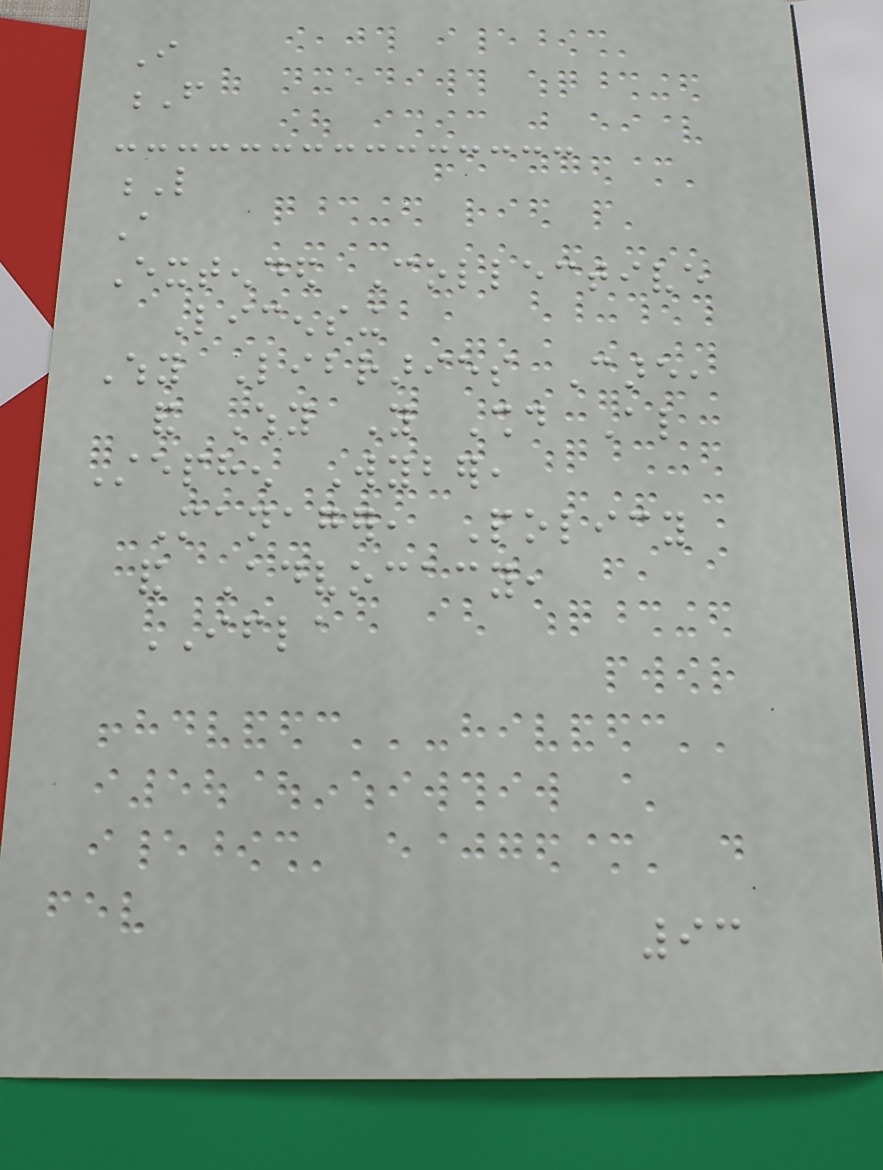I
F
L
A
Extended Collective
Licensing
Why Libraries Care,
and Why You Should Also
Stephen Wyber,
Manager, Policy
and Advocacy,
IFLA
93
